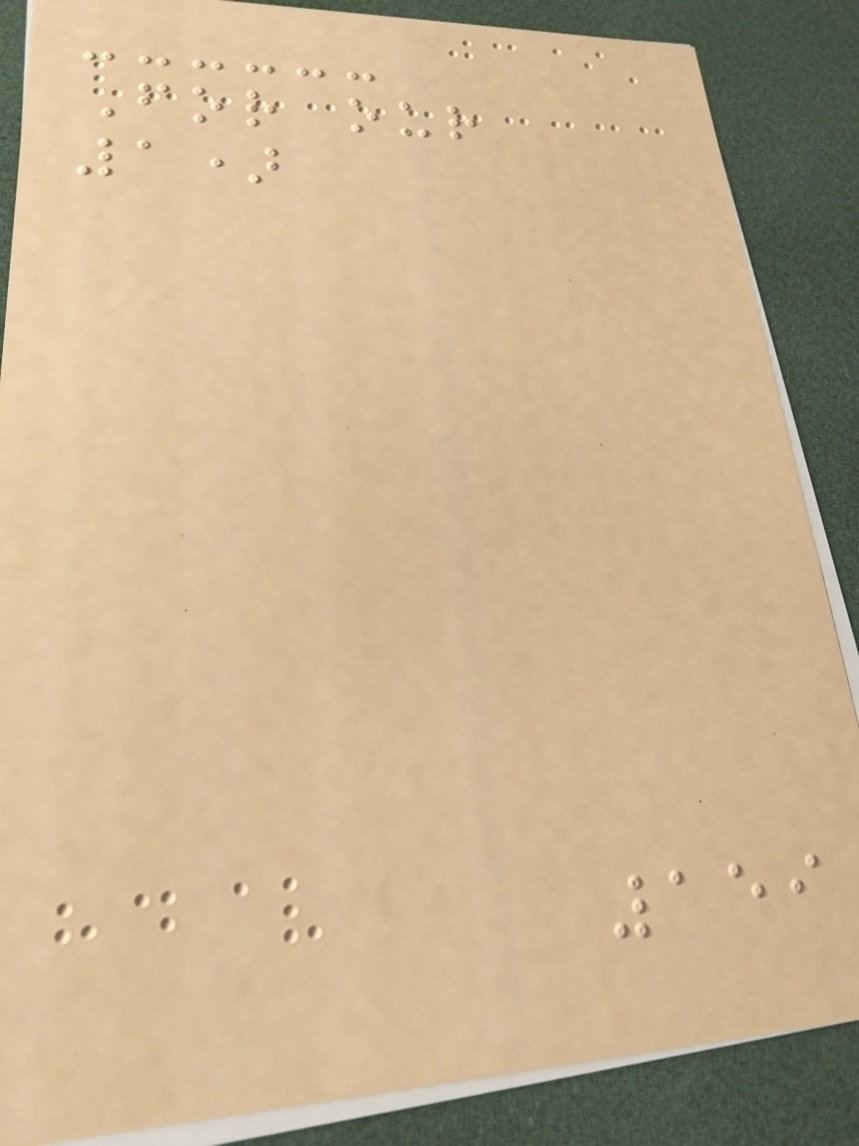For our
1)
159
